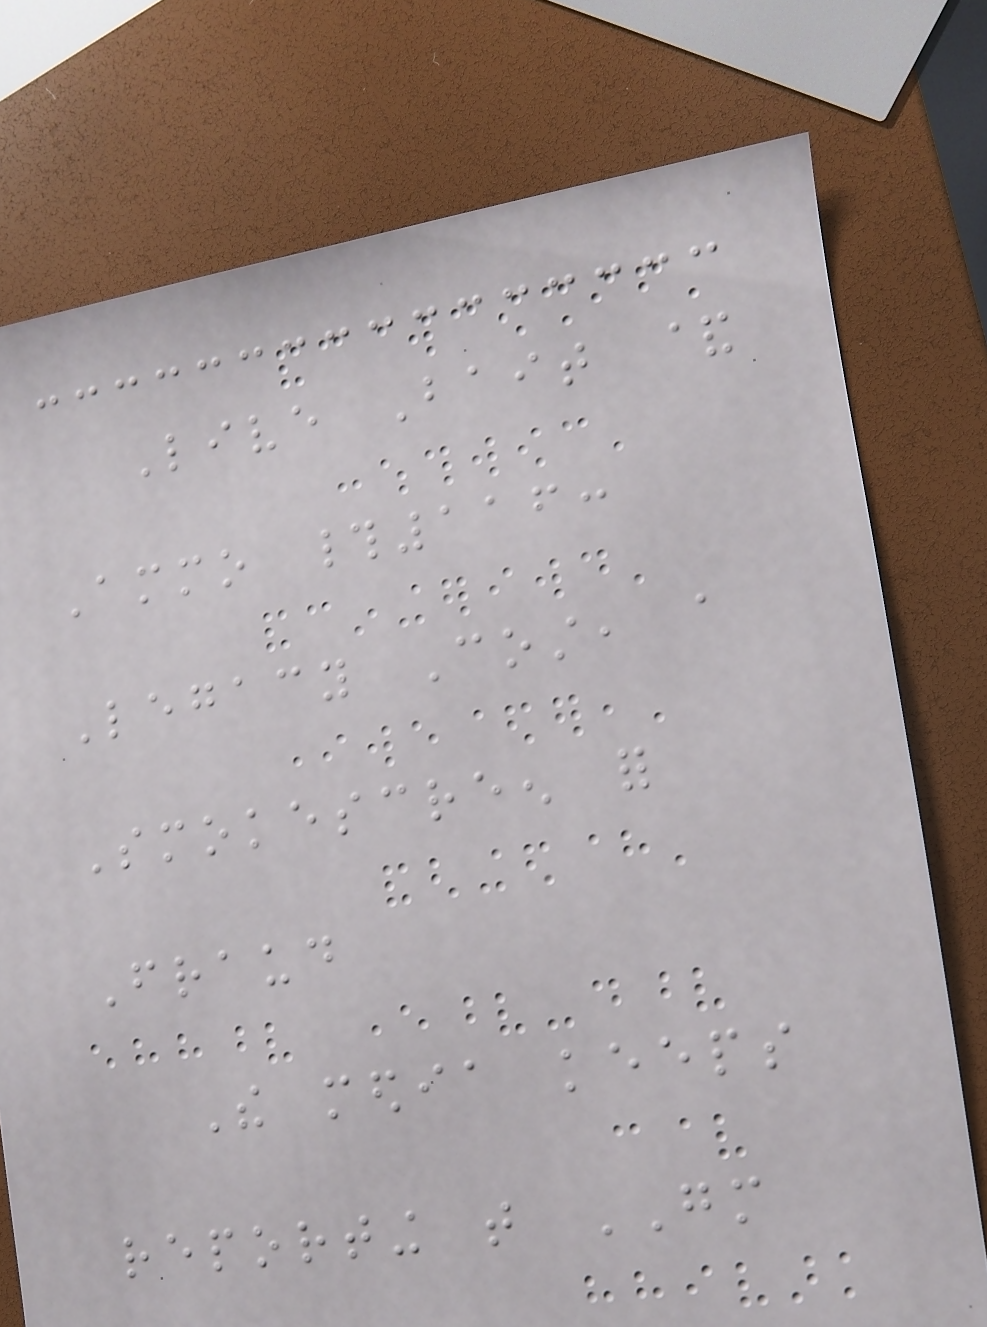Live Bait &
Ammo #116:
Legacy Cost, a
Smokescreen for
Fraud
The media keeps
reporting that GM
